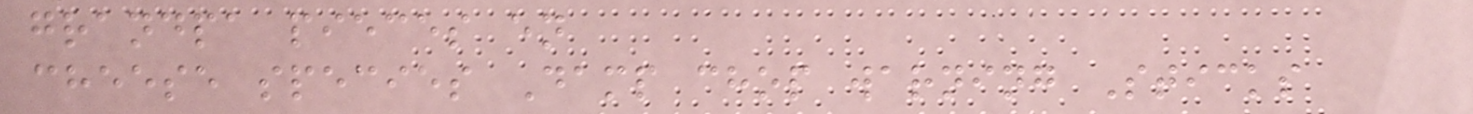grandpa pieces en
cheese species Damp chop warning Sticks
